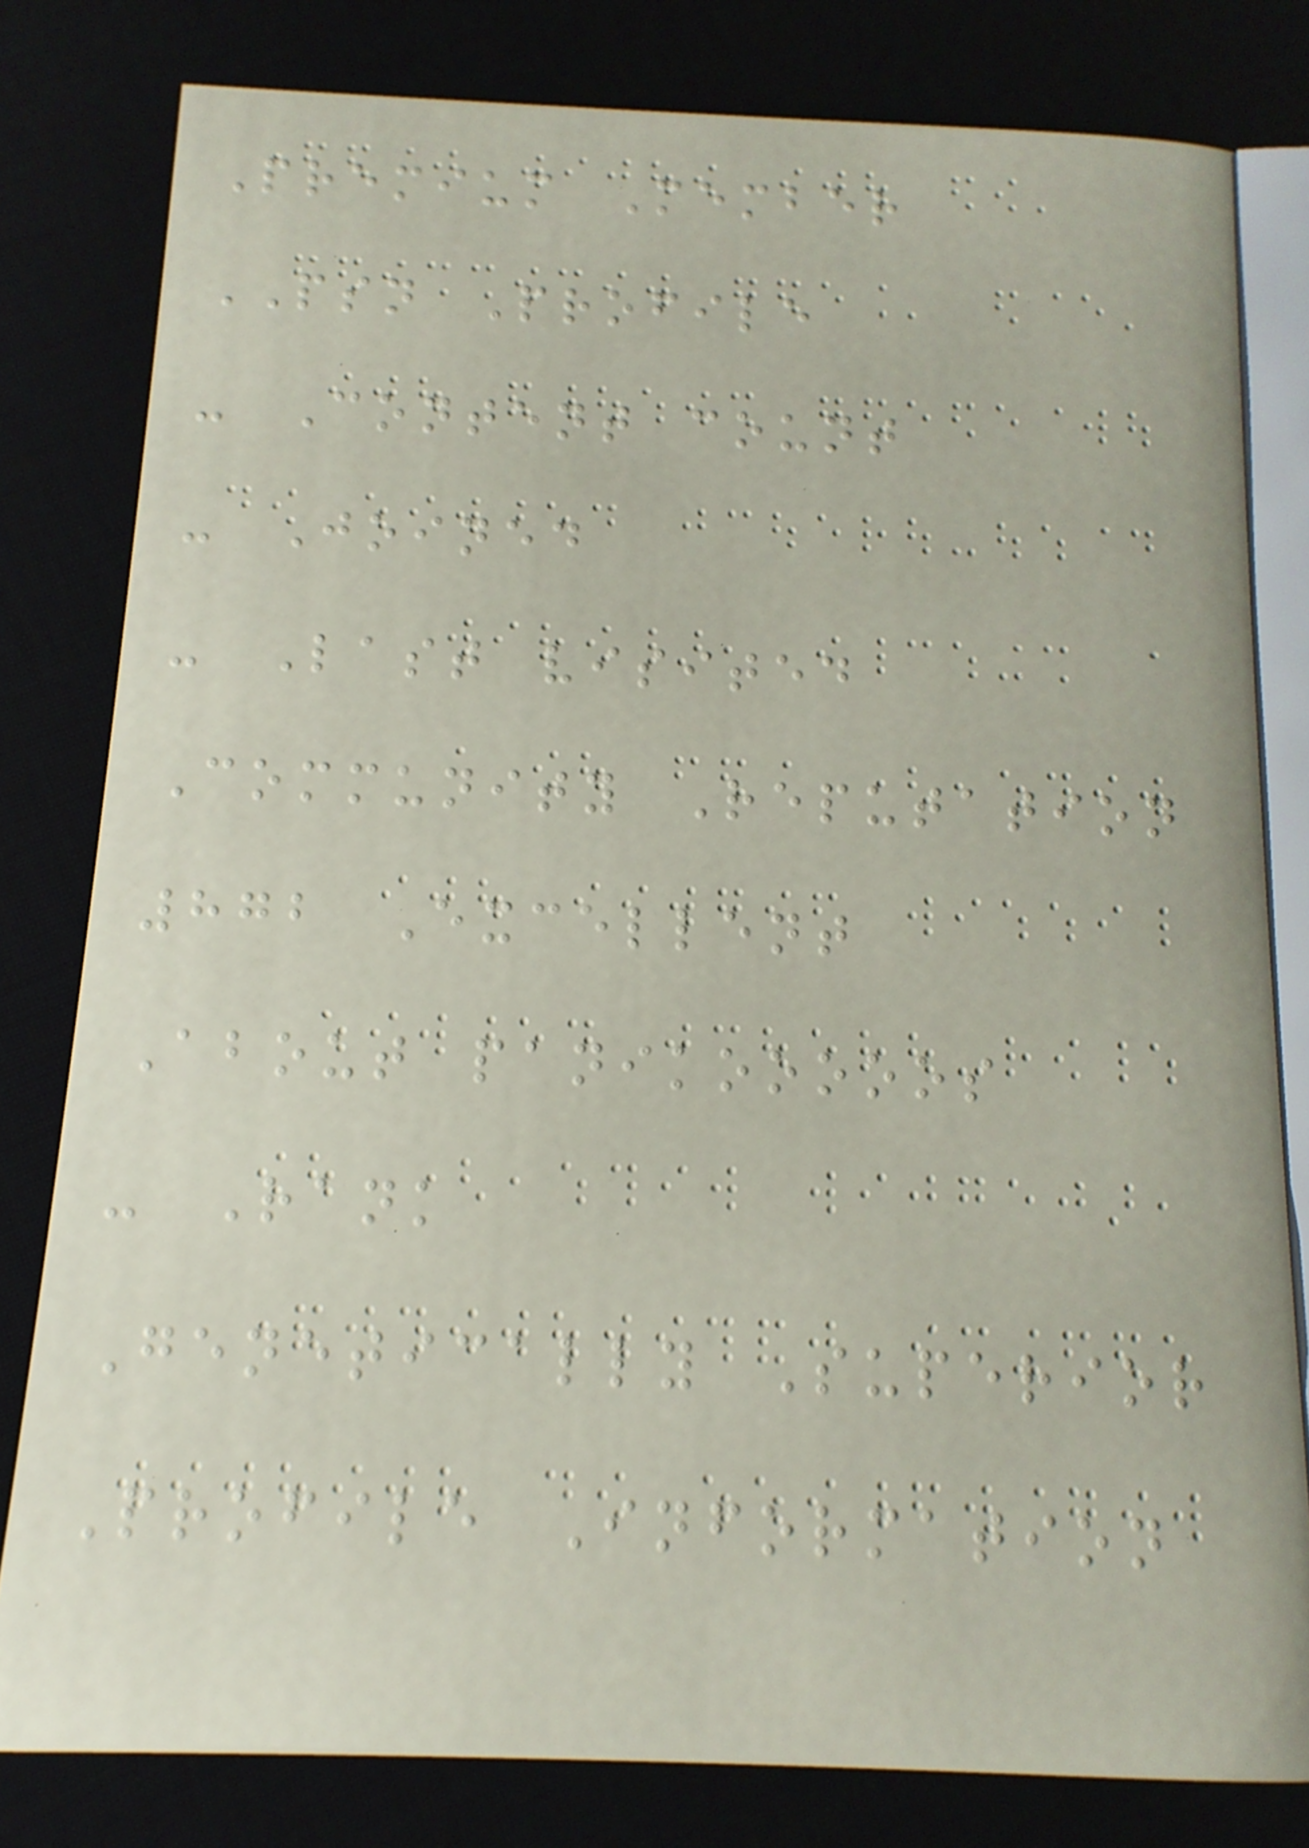Premium Member
PSN Profile
- Content count
- Joined
- Last visited
Community Reputation
872 Excellent
About panikooooos
- Rank
Genetically Superior
Profile Information
